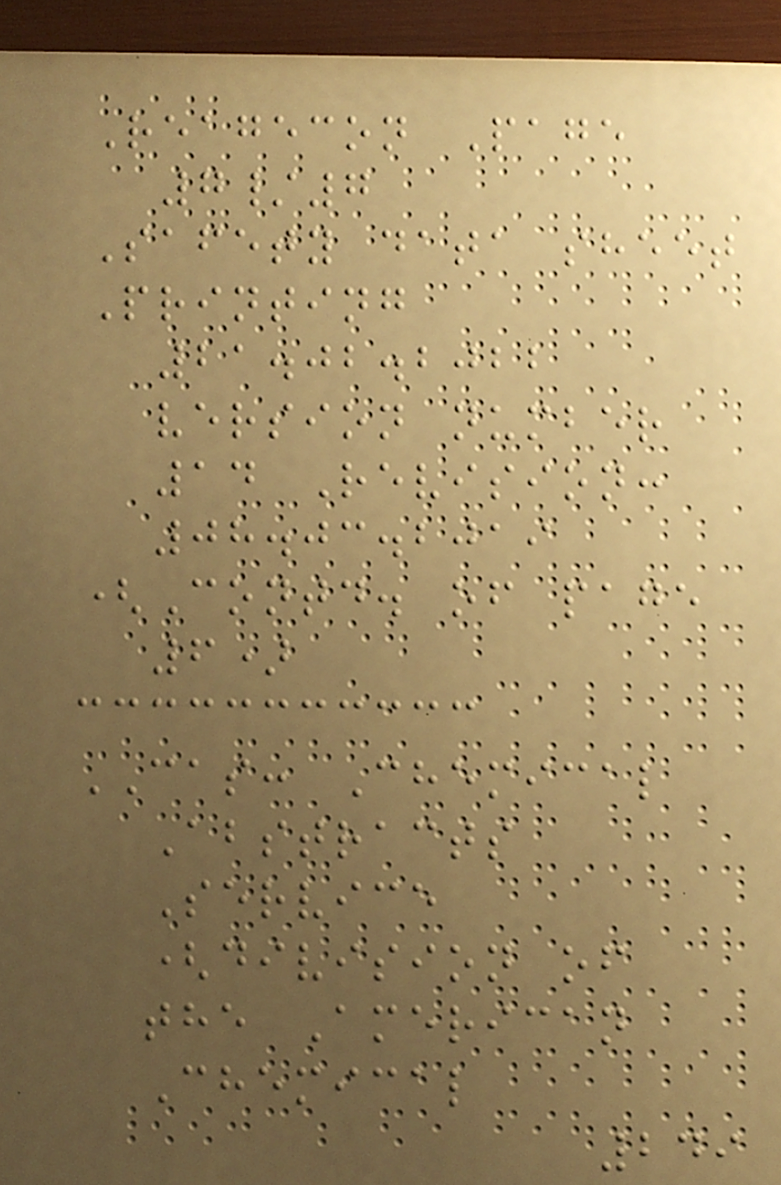Reagecon Page
7/7
Safety data sheet
Printing
21.02.2022
version number
14 Revision:
08.03.2019
(Contd. of page
6)
CAS: Chemical
Abstracts
Service
(division of
the American
Chemical
249
